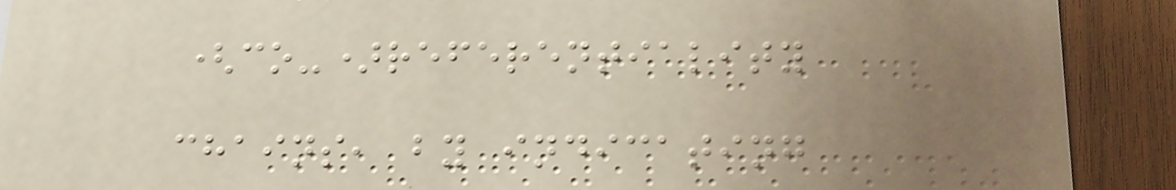(co-)referentiality
chains, by indicating
